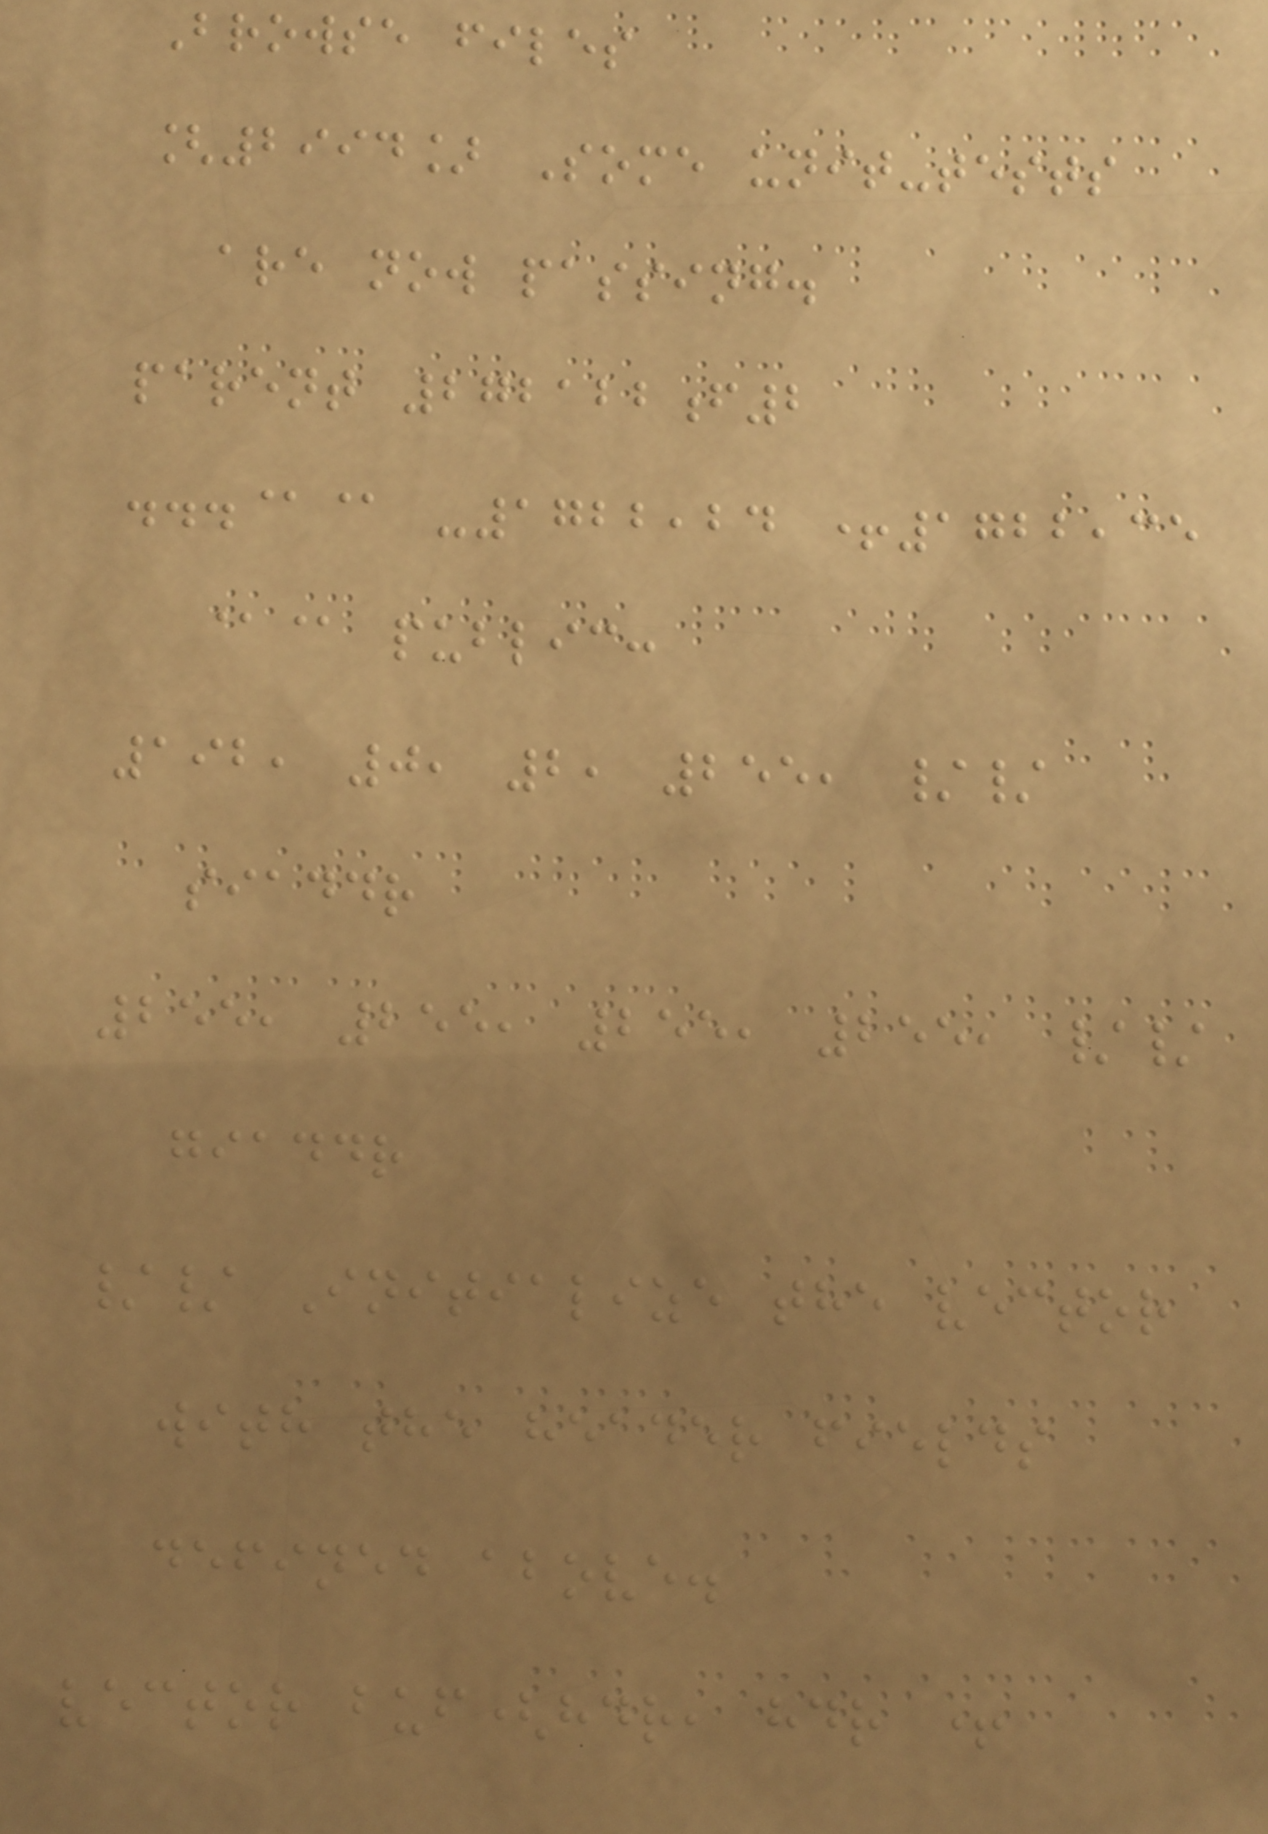Browse files
[2994] Some unit-tests
are now passing.
parent 272122f2
...@@ -1722,24 +1722,35
@@ public:
192, 0, 2, 255, //
siaddr
255, 255, 255, 255, //
giaddr
// Initialize the vector
with the header fields
defined above.
vector buf(hdr, hdr +
